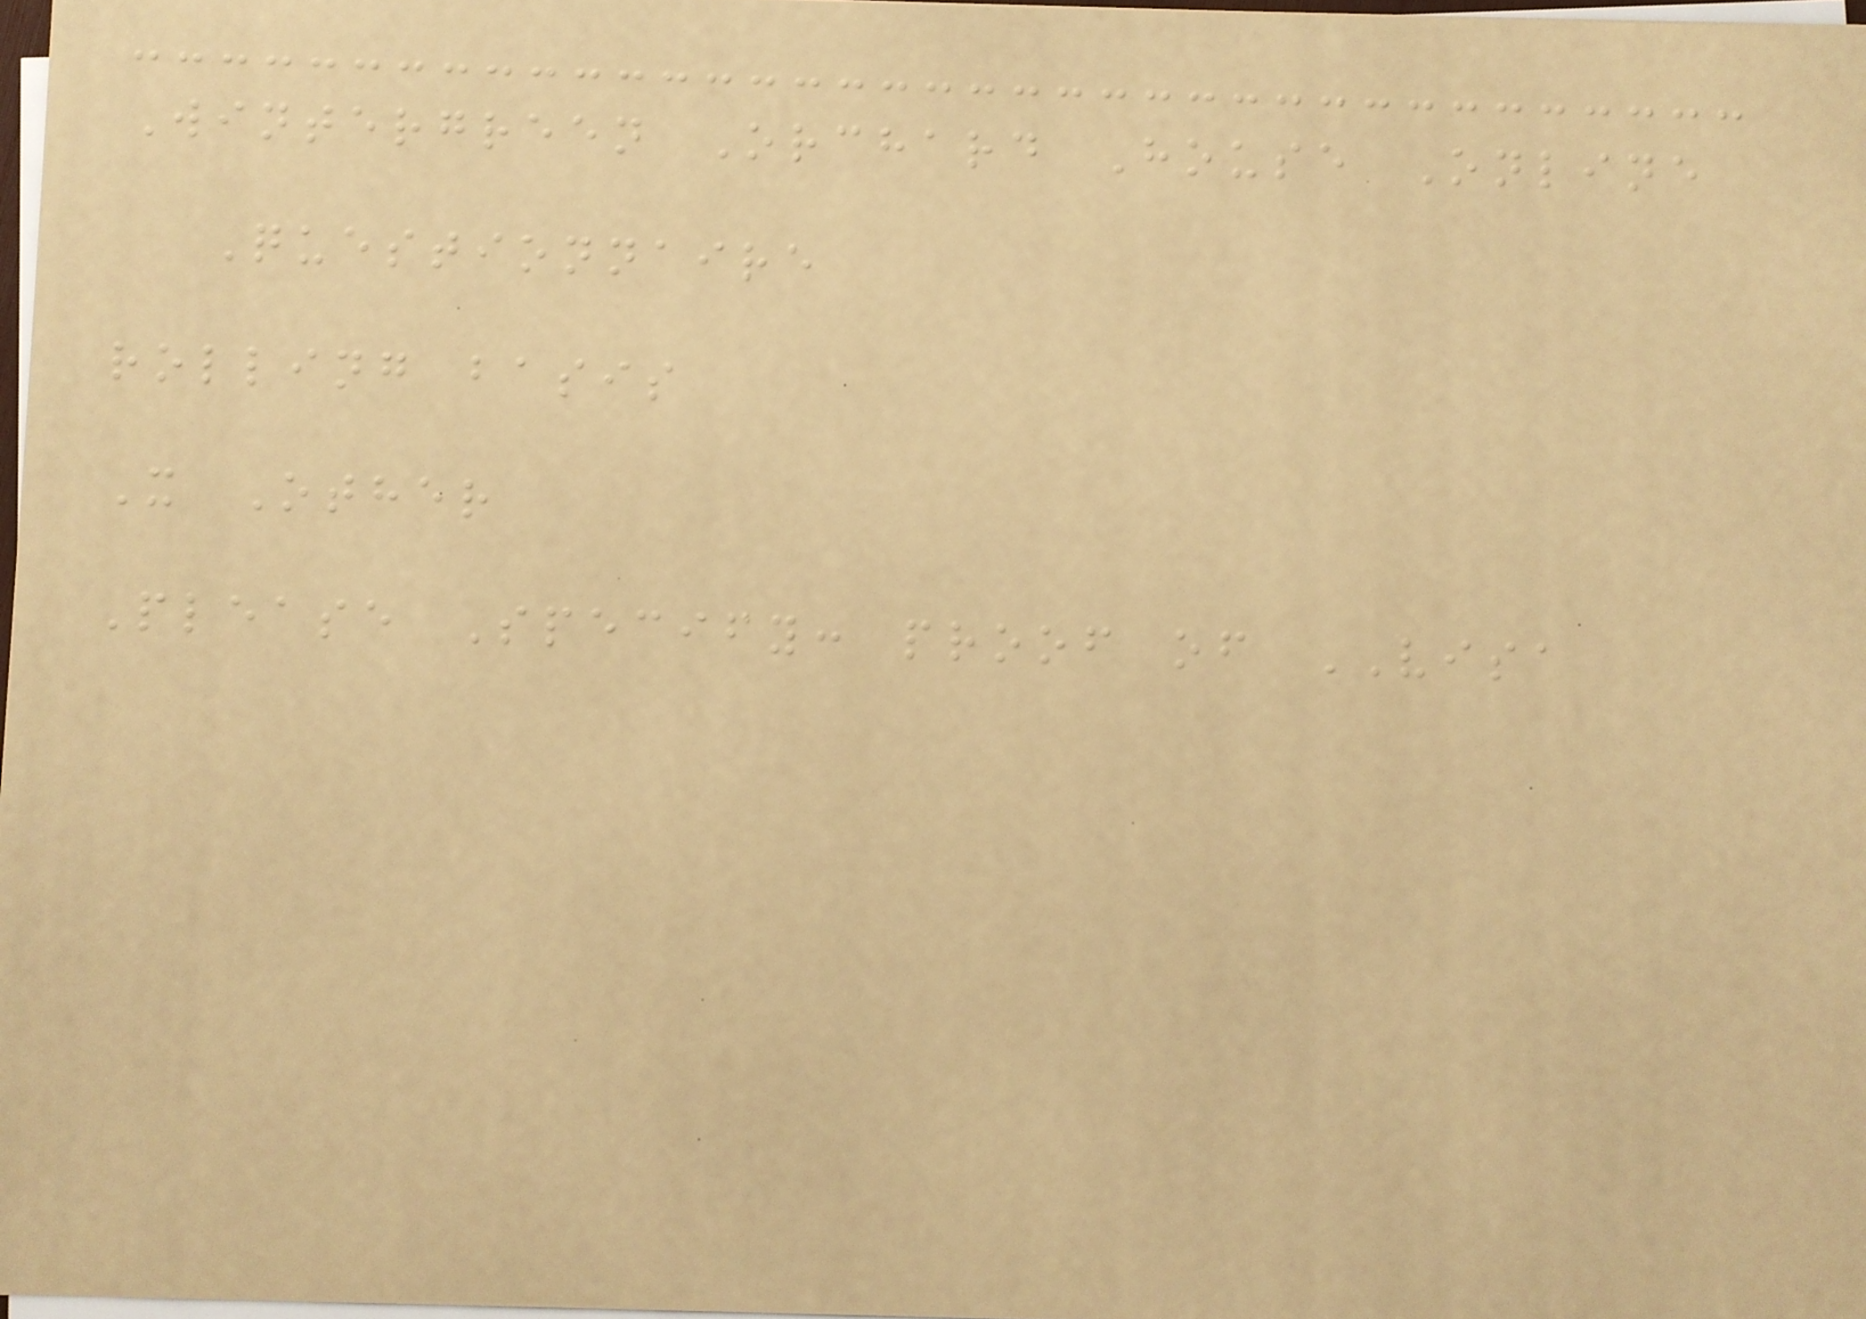Wintergreen Orchard House Online
Questionnaire
rolling basis
X Other
Please Specify: proof of VISA
